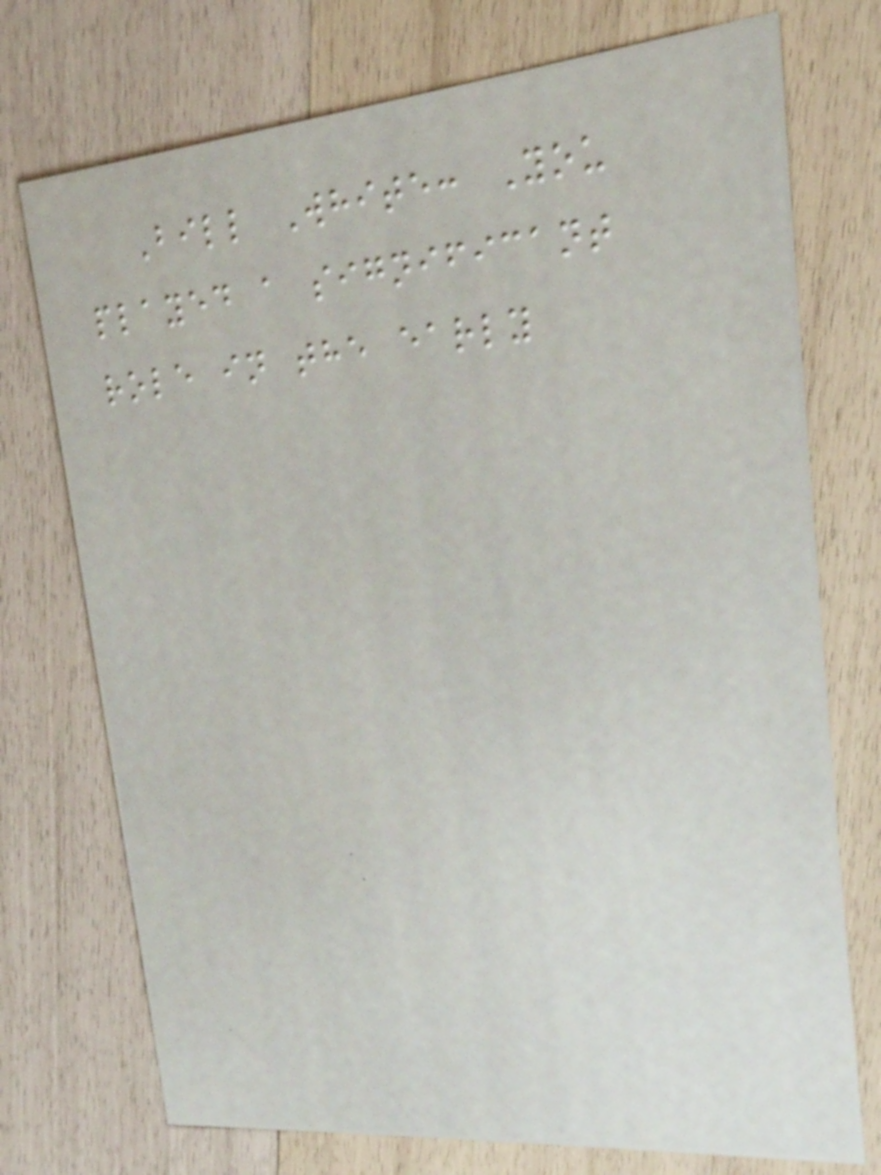Bill White: You
played a significant
role in the early
